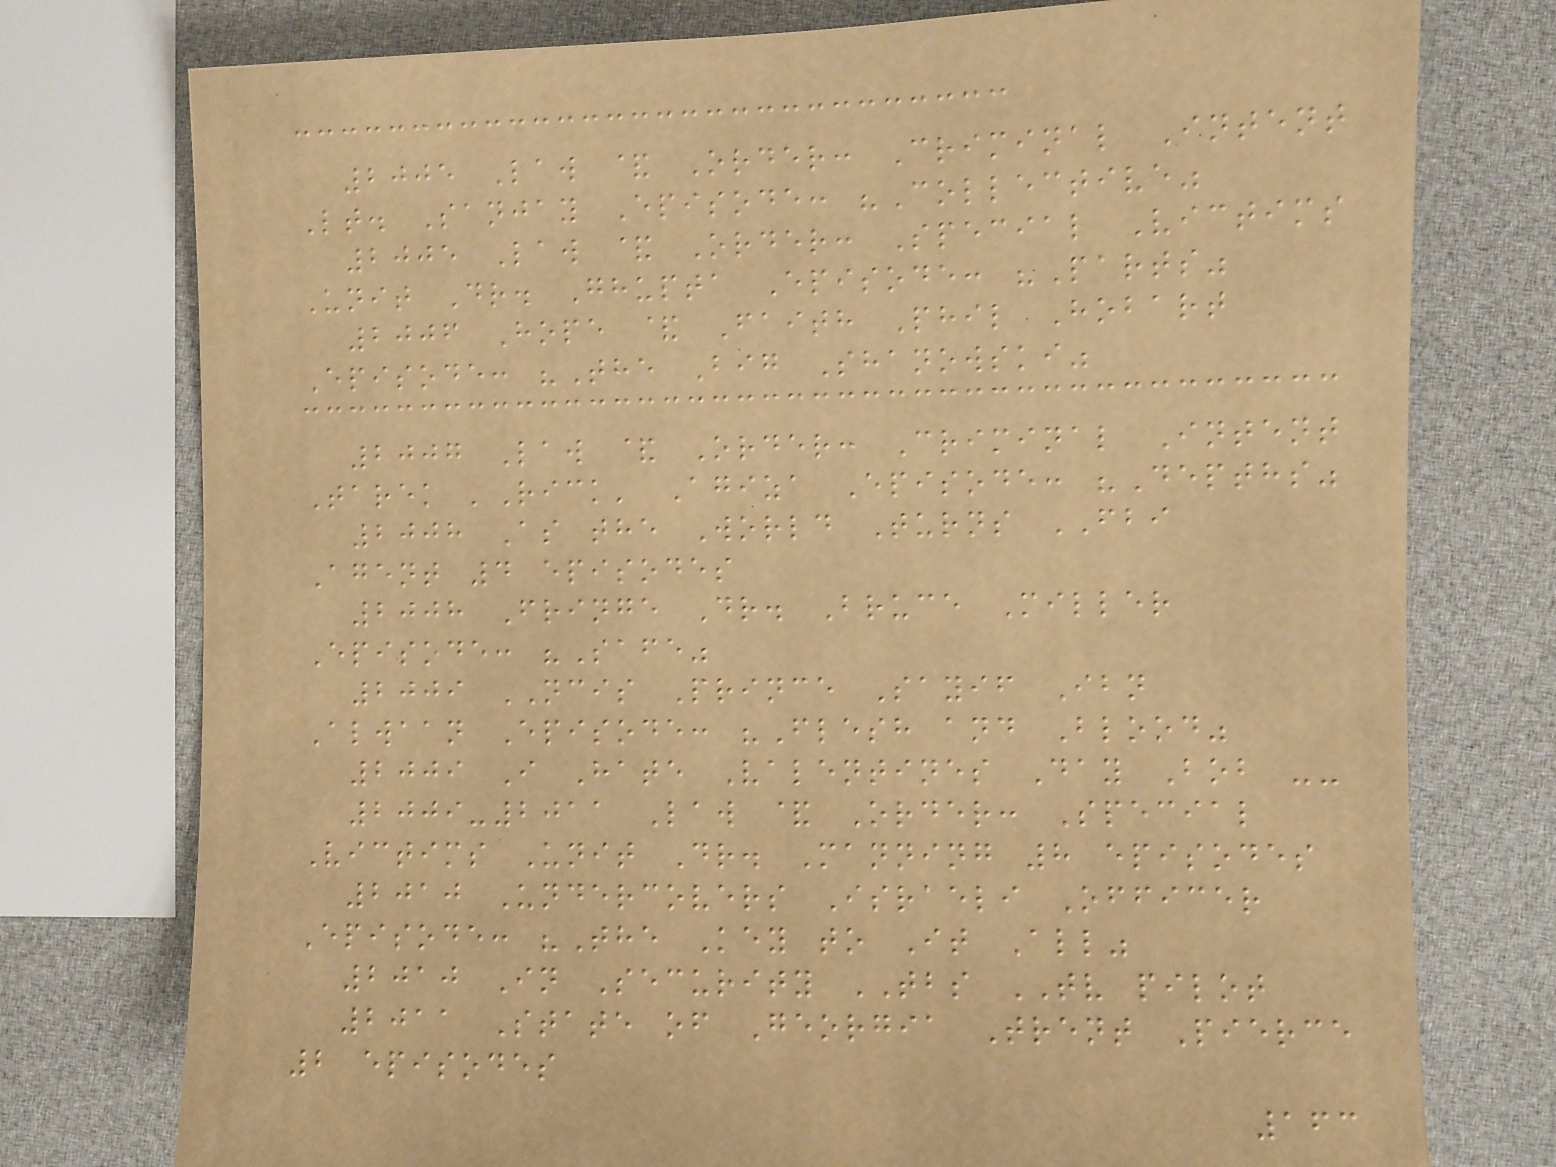2005 Law & Order: Criminal Intent
Lt. Sanjay Episode: "Collective"
2005 Law & Order: Special Victims
Unit Dr. Ghupta Episode: "Parts"
2006 Hope & Faith Phil Hobart
Episode: "The Big Shanowski"
2007 Law & Order: Criminal Intent
Tarek 'Rick' Agiza Episode: "Depths"
2008 As the World Turns FBI
Agent 4 episodes
2008 Fringe Dr. Bruce Miller
Episode: "Safe"
2009 NCIS Prince Sayif Ibn
Alwaan Episode: "Flesh and Blood"
2009 I Hate Valentines Day Bob --
2009-2011 Law & Order: Special
Victims Unit Dr. Manning 8 episodes
2010 Undercovers Israeli Officer
Episode: "The Key to It All"
2010 In Security TBS TV pilot
2011 State of Georgia Trent Pierce
2 episodes
163
